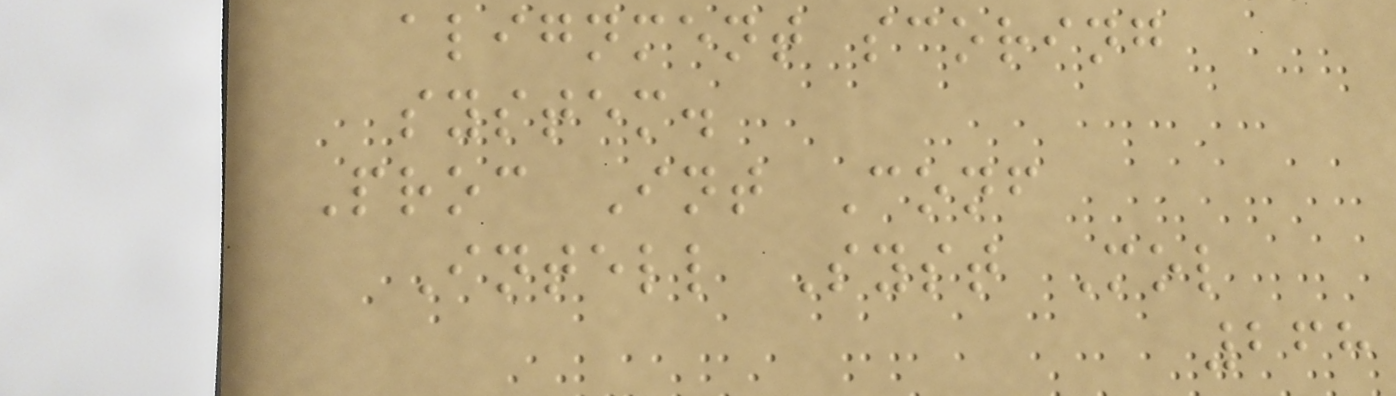alignment scoring
system.
Proc Int Conf
Intell Syst Mol
268
